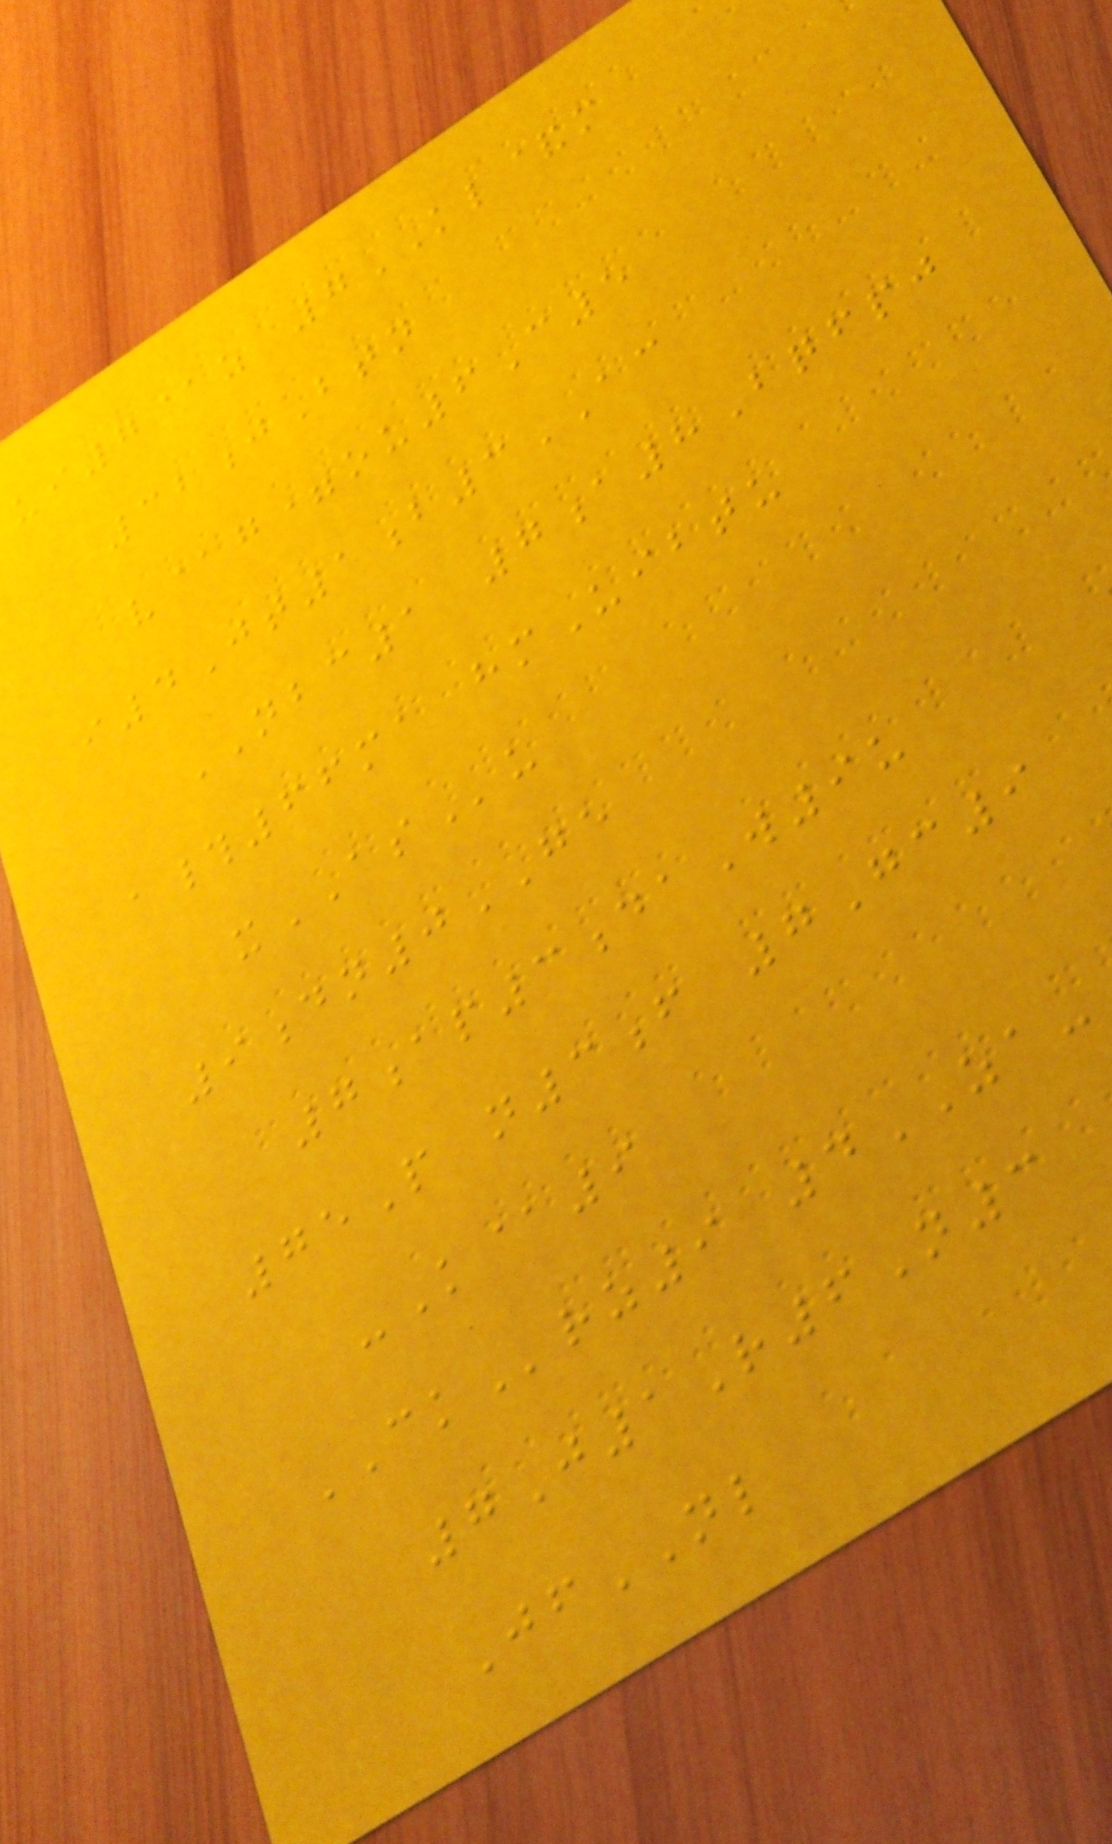ui7@z 7KL&m
32jBtn
v@g=ou6C5
i4Jt1b3AC
NBC1 7a8Bqfpj
a#66ma hmUibtu
xASu
9dn0GE
7ap3daW9u
75P n3f 7Gc9
-K@9
CKrz9 4ZA-
7J1R6N3
JfNL
